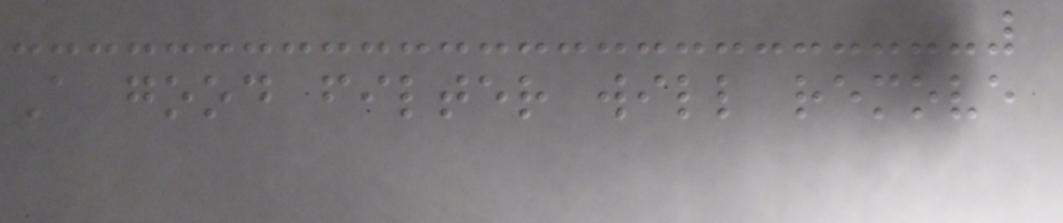A good filter will remove
